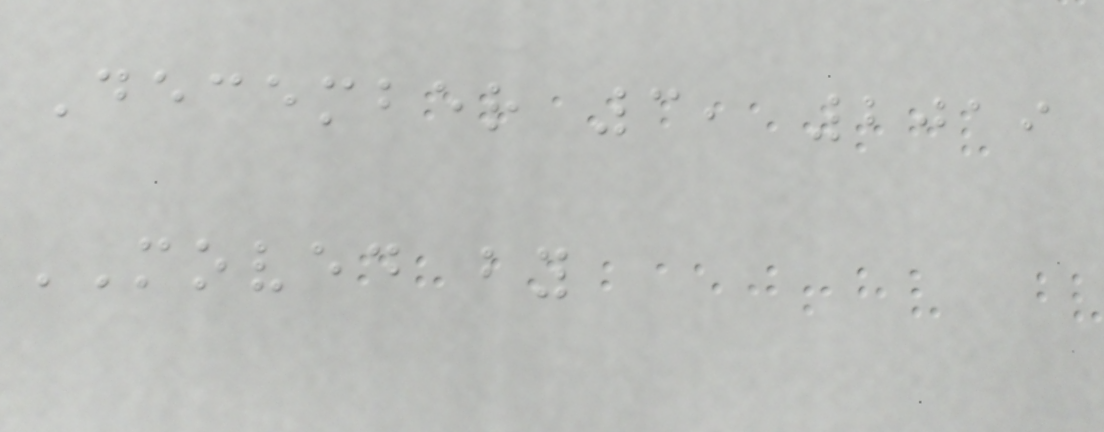December 3, 2019
MOVED by
